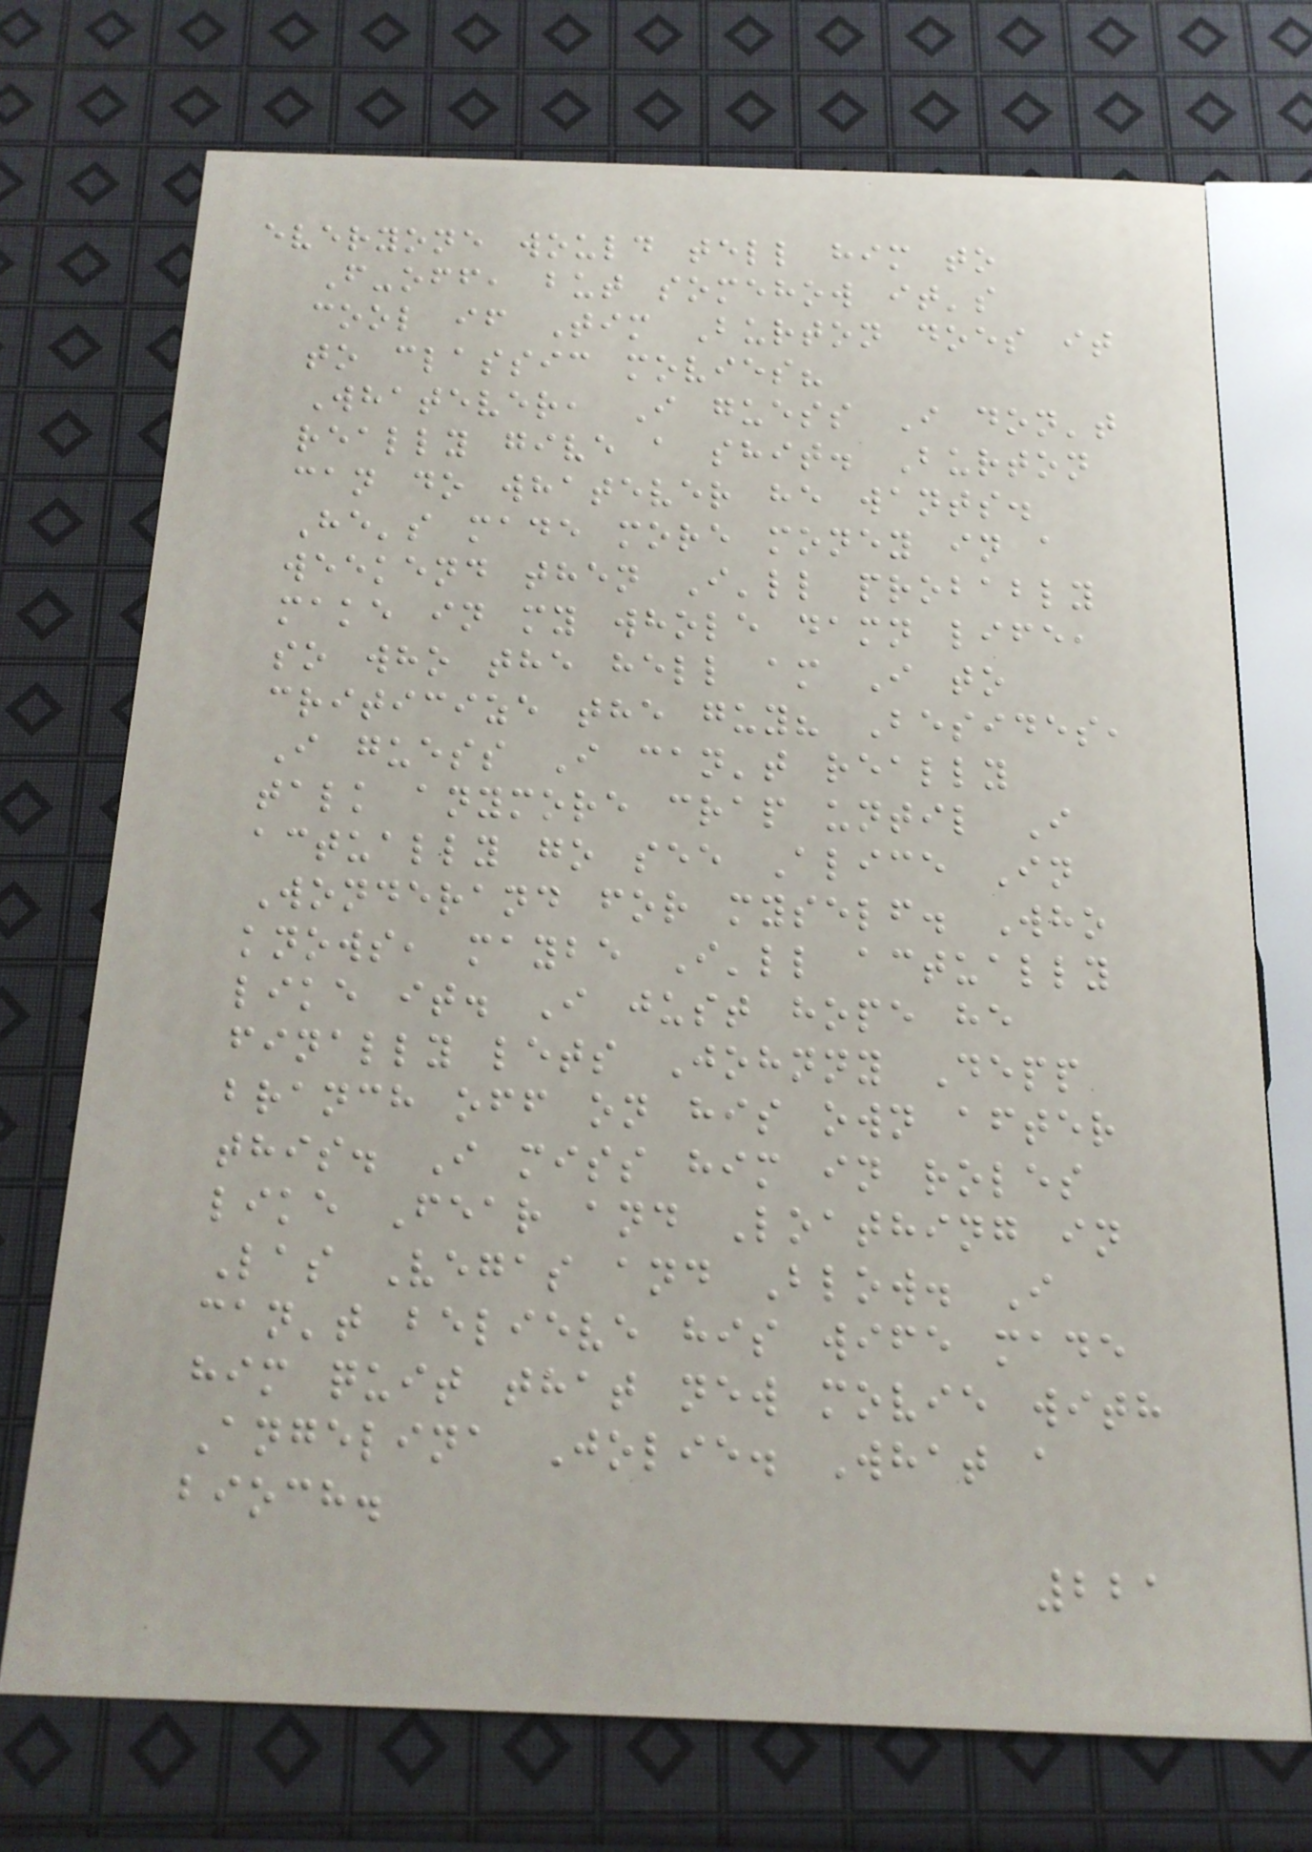everyone would tell him to
F-off, but somehow it's
cool if Tim Burton does it
to classic movies?
Whatever, I guess I don't
really give a shit. Burton
can do whatever he wants.
He's made more money in a
weekend then I'll probably
make in my whole damn life,
so who the hell am I to
criticize the guy? Besides,
I guess I can't really
talk anymore crap until I
actually go see Alice In
Wonderand for myself. Who
knows, maybe I'll actually
like it. I just hope he
finally lets Johnny Depp
branch off on his own after
this. I miss him in roles
like Fear and Loathing in
Las Vegas and Blow. I
can't believe his wife made
him quit that new movie with
Angelina Jolie. What a
bioch.
221
